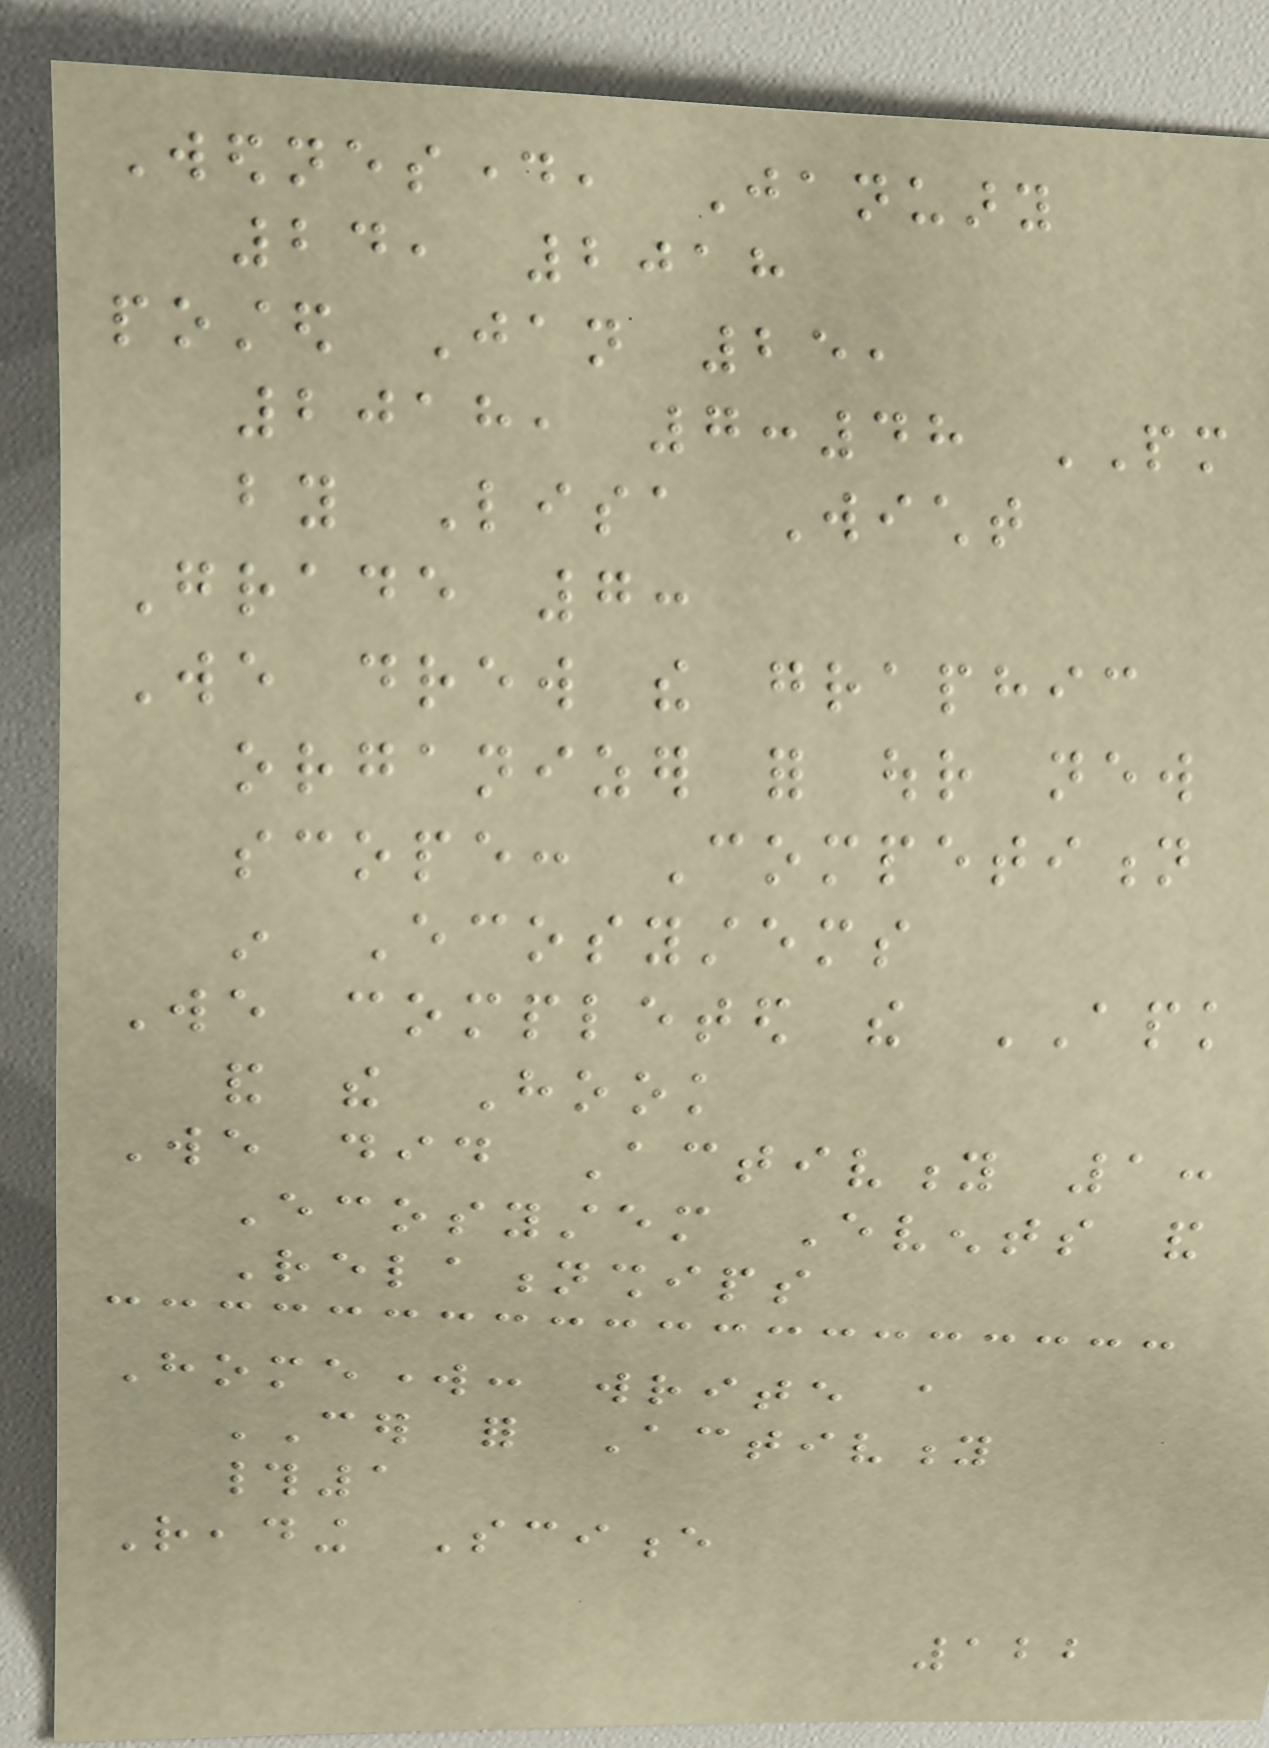Wednesday, January
24, 2018
posted Jan 25,
2018, 7:48 PM
by Lisa Wicht
Grade 7:
We drew the graphic
organizer for our new
scope: Competition
in Ecosystems
We completed the APK
and the Hook
We did Activity 1:
Ecosystem Events and
Relationships
Homework: write a
CER for Activity
#1
Reading Science
122
